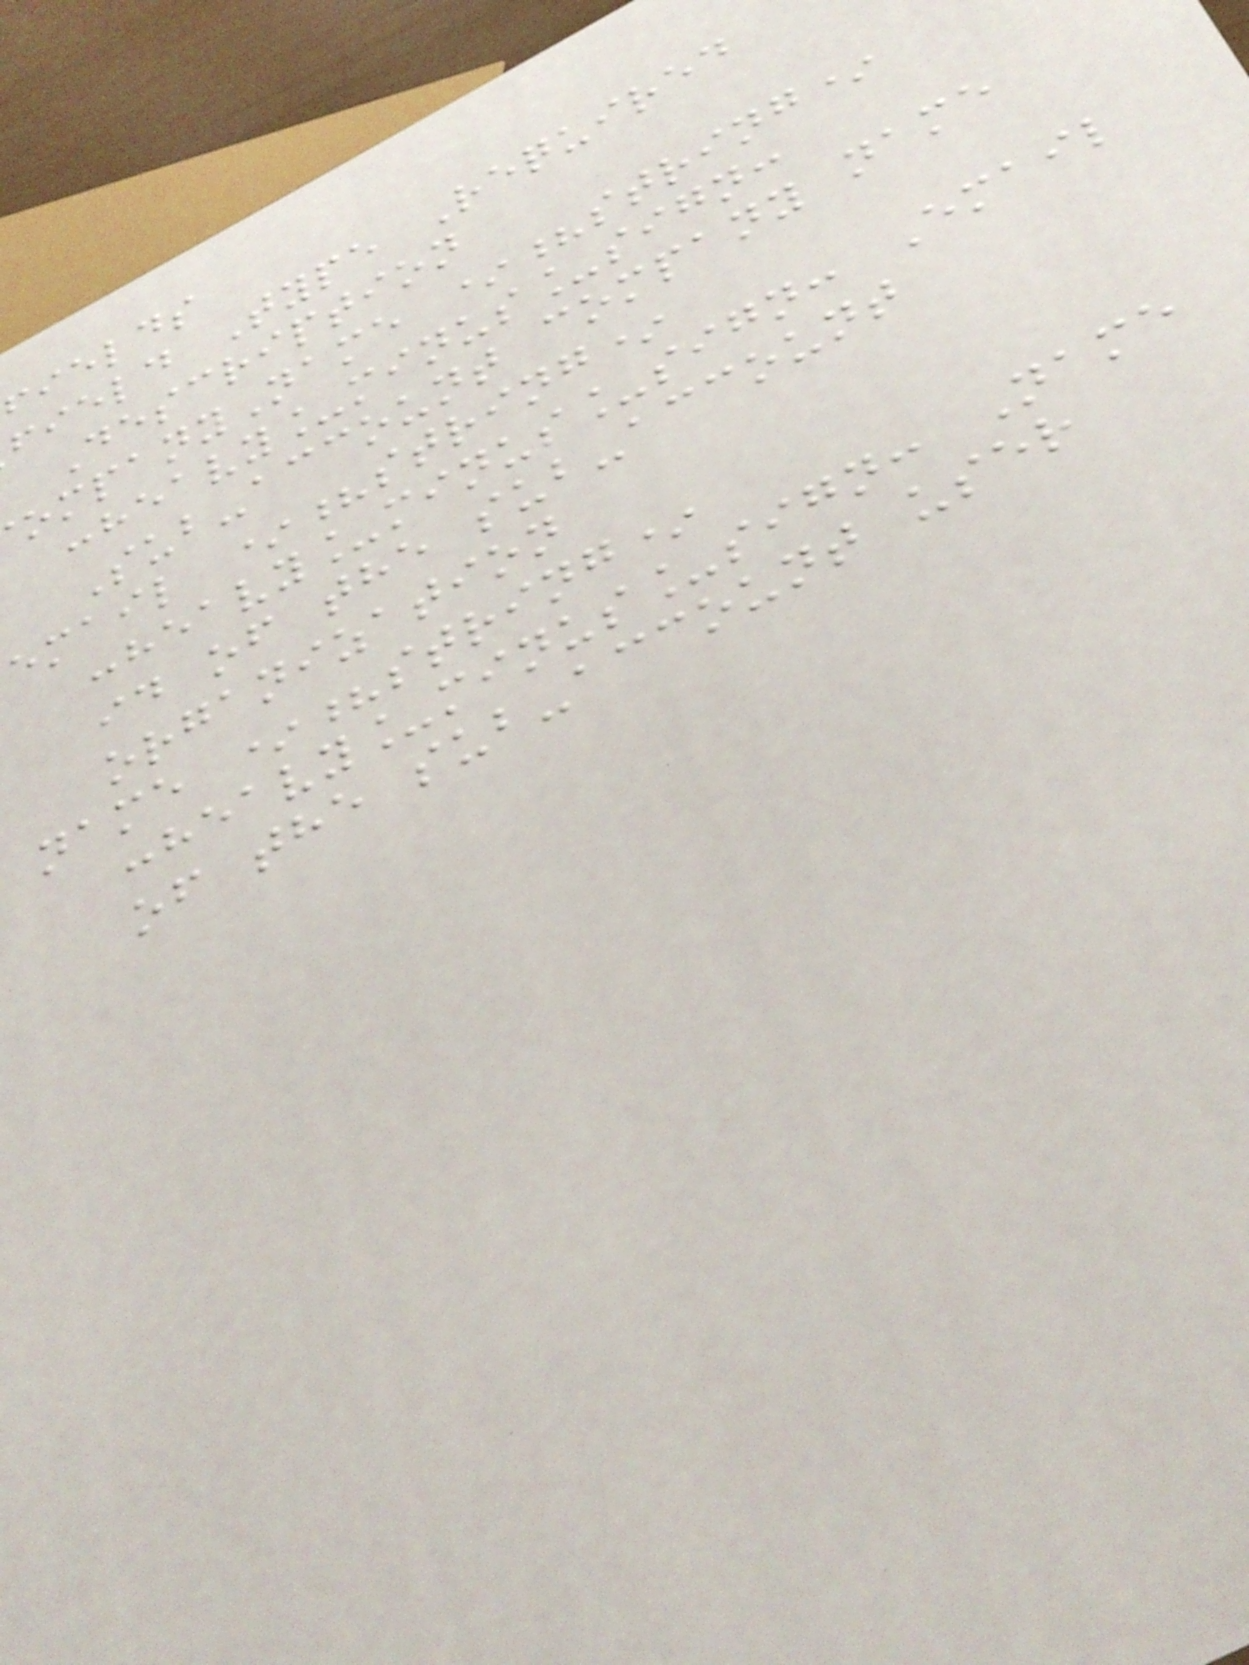fields
field Type Required
Description
ompanyName *?string*
:heavy_minus_sign:
Sub-account company name
email *?string*
:heavy_minus_sign: Email
id of the sub-account
organization
name *?string*
:heavy_minus_sign: Name
of the sub-account user
